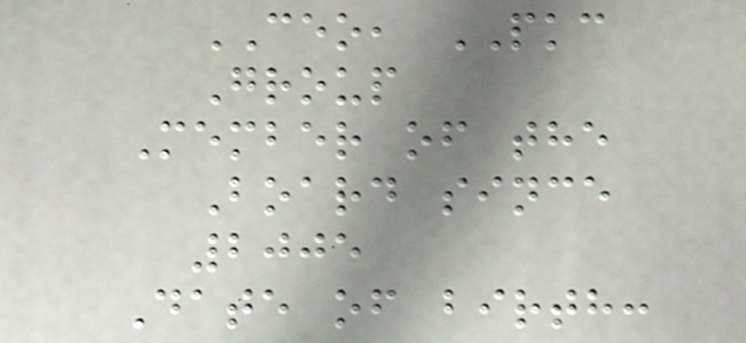CEO, PKC
Group
Member of the
Board since
2005
Date of birth:
